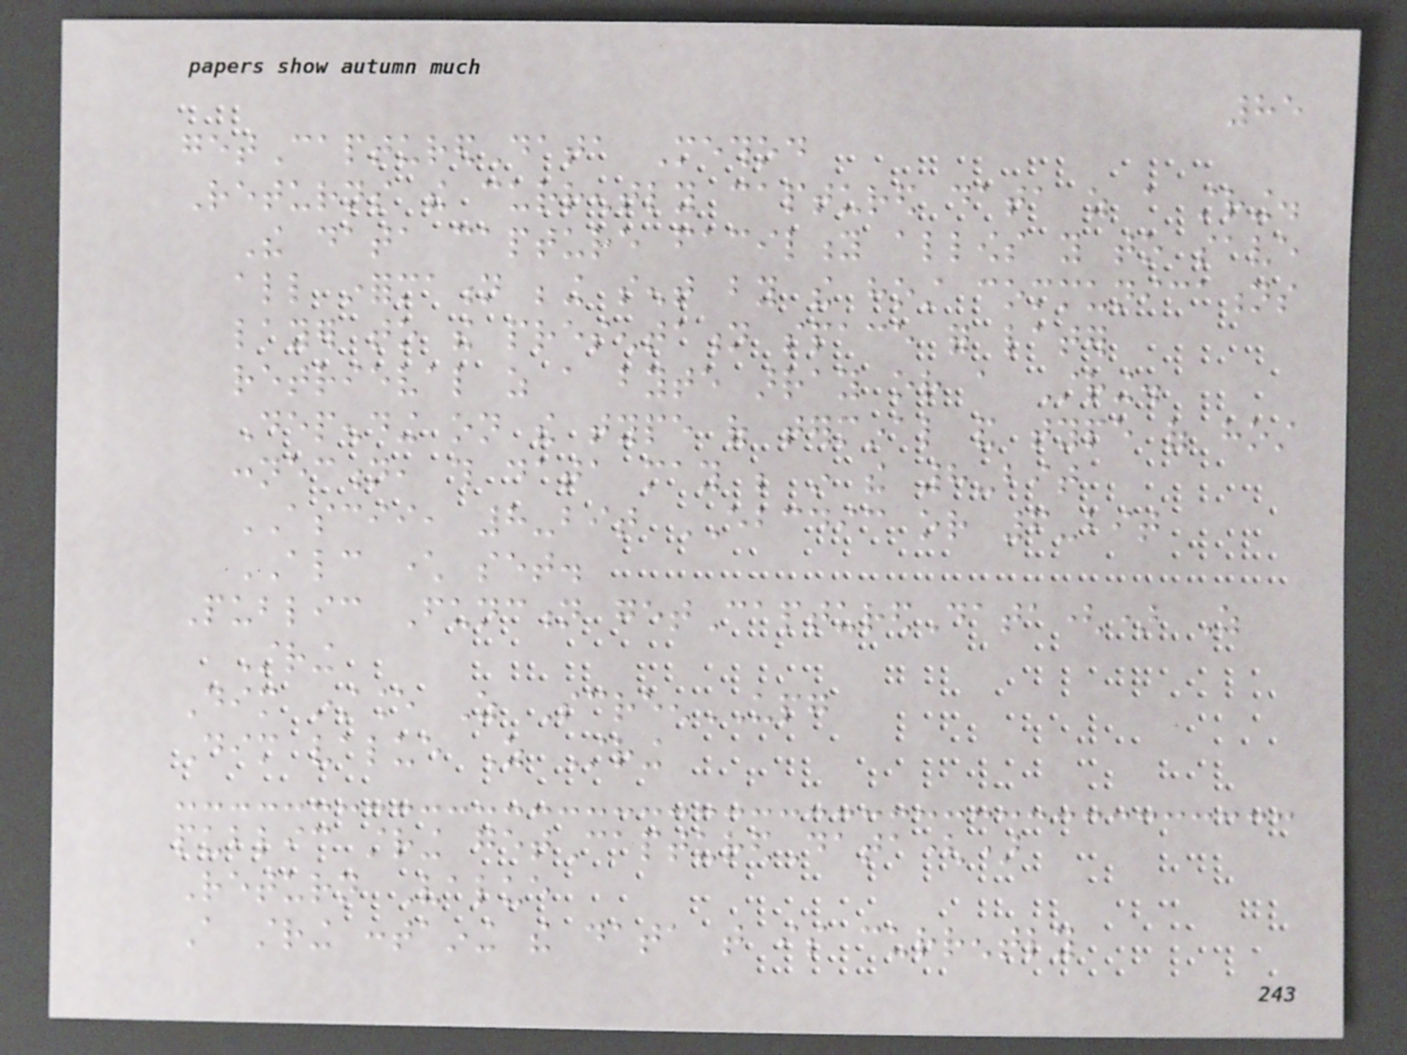85
getCapturedData Method
Returns the currently captured data as a string.
The data capture facility allows you to save
all information being sent by the host communications
layer to the presentation space for later
retrieval as a byte array or a String.
Depending on the type of terminal and type of host
connection, this data may be in the 8-bit
ASCII, 8-bit EBCDIC or 6-bit
ALC character set.
Public Function getCapturedData() As
String
Dim instance As ScreenUPG
Dim value As String
public string getCapturedData()
Return Value
A string containing the data that is currently
